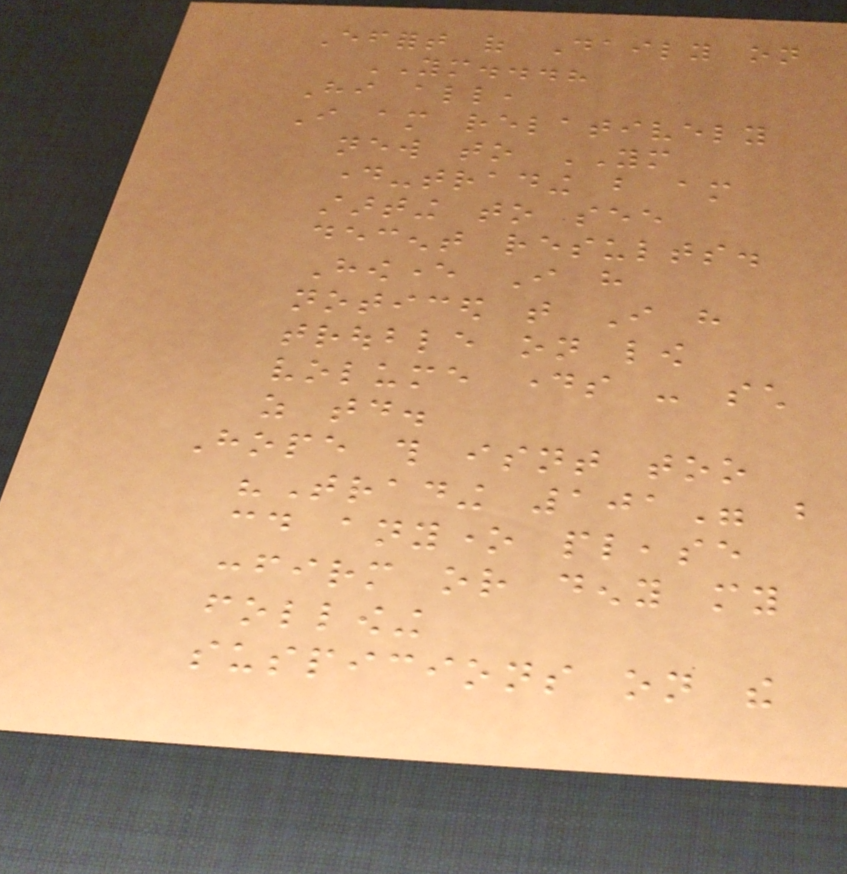Effort of Daily on
YM...?
Hi all,
I am relatively
new to YM
day-trading but am
starting to see
decent results.
However I have
noticed that I have
trouble on low
volume days - such
as today.
Hope this isnt too
"Trading 101" but
could anyone please
confirm or deny my
following
suspicions on the
